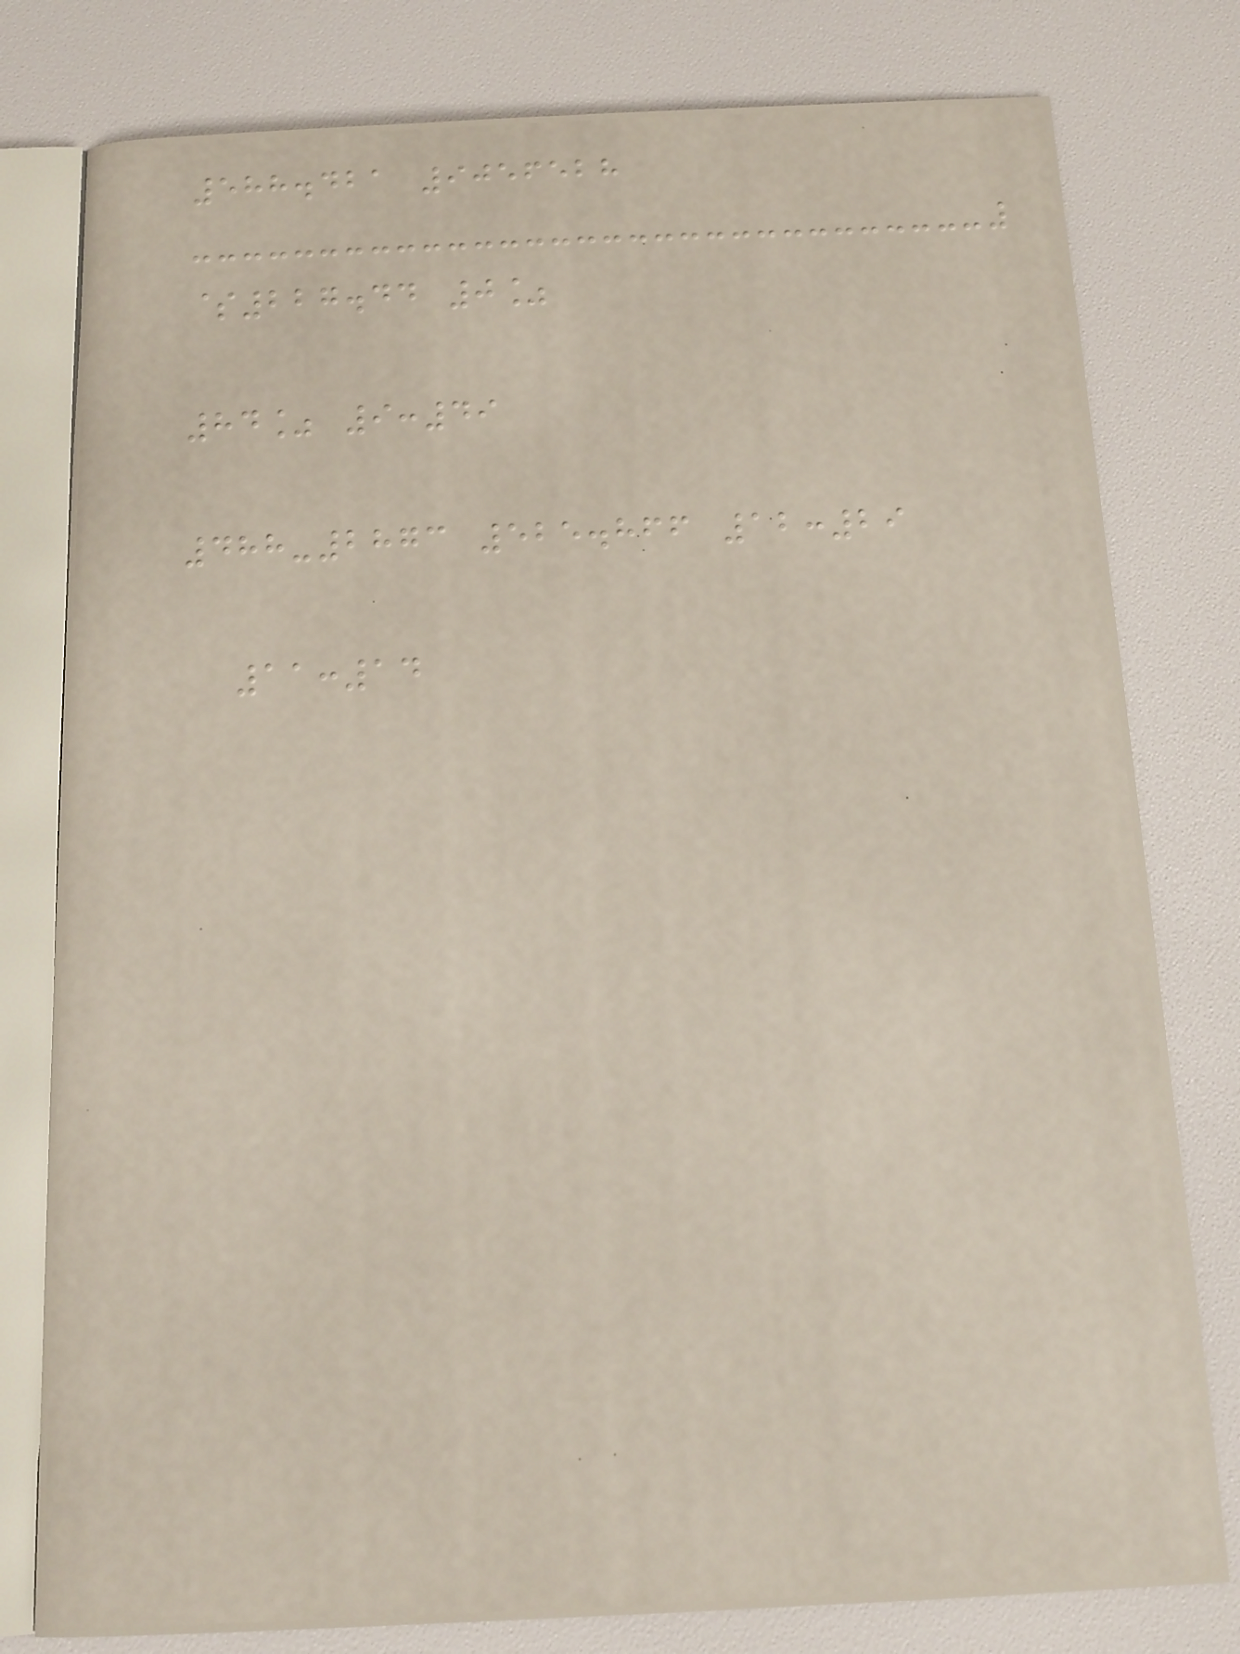588.421 9056528
$227.44 0%
84% 9:49
488-2873 525.866 12:29
11:14
